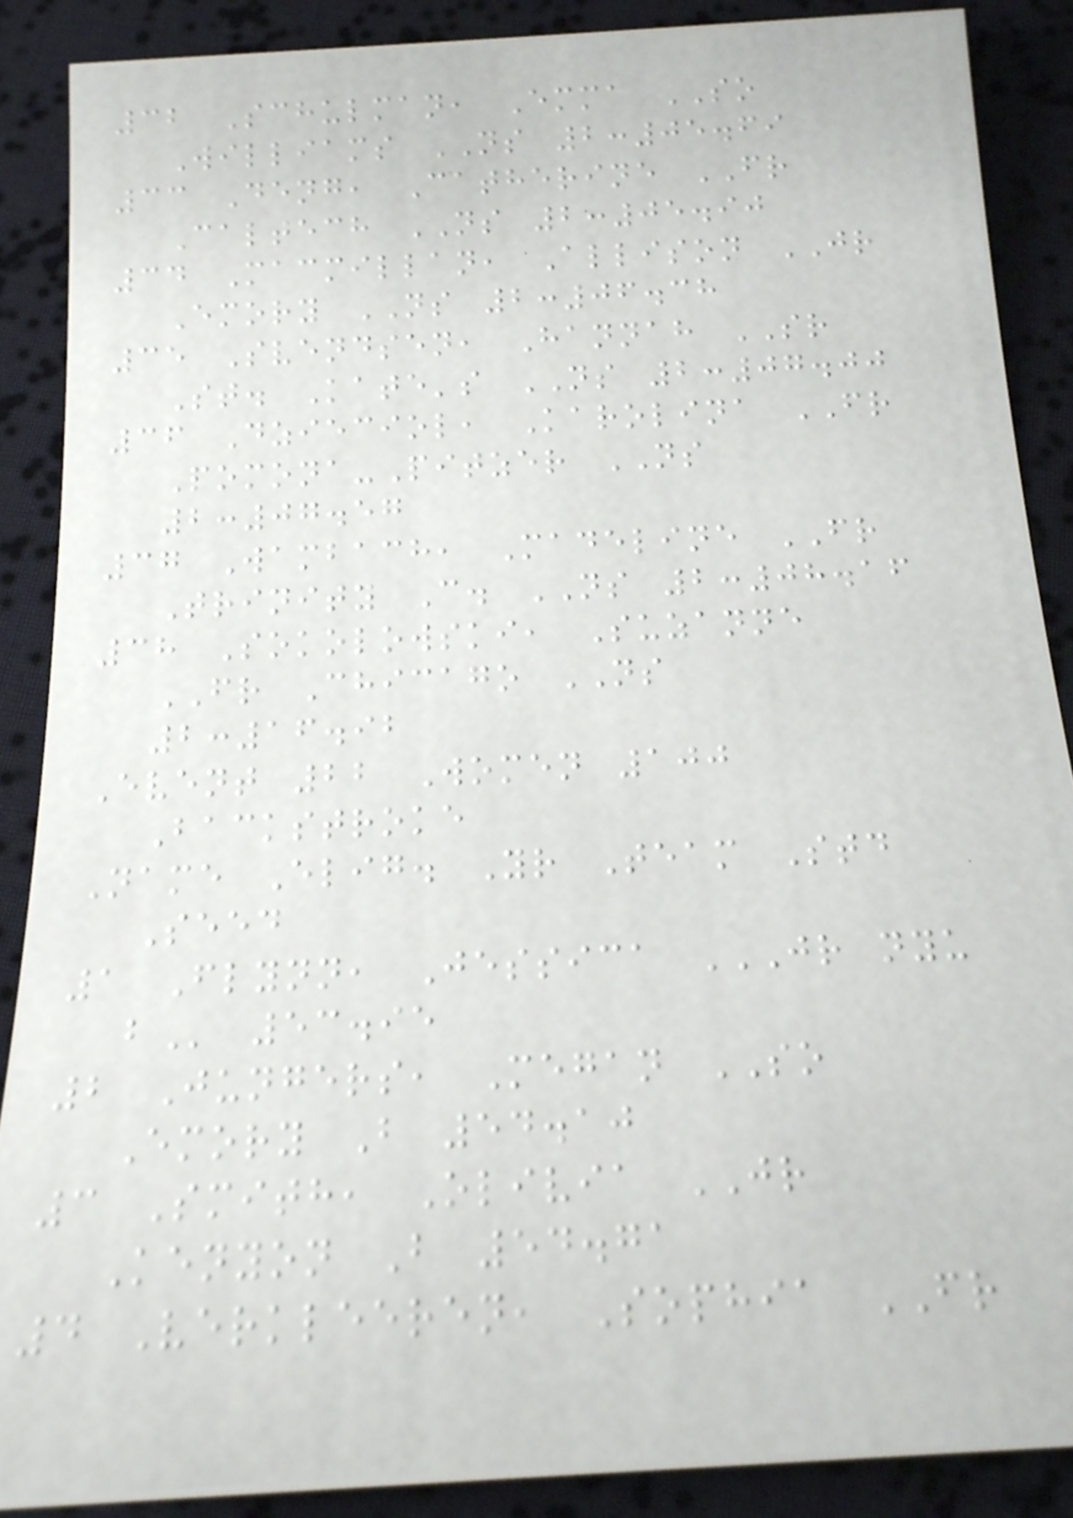32 Schulman, Emma SO
Williams NS 2:05.69
33 Deng, Catherine FR
Caltech NS 2:05.90
34 Macmillan, Allison JR
Emory NS 2:06.38
35 Svendsen, Hannah SR
St. Kate's NS 2:07.00
36 Dzieciol, Karolina FR
Pomona-Pitzer NS
2:07.57
37 Wambach, Madeline FR
Trinity C. NS 2:08.16
38 Sokolowski, Suzanne
FR Chicago NS
2:16.92
Event 22 Women 100
Backstroke
Name Elig. Yr Team Std
Seed
1 Flynn, Jessica JR NYU
B 53.95
2 Jungers, Megan SO
Emory B 54.10
3 Smith, Olivia JR
Kenyon B 54.71
4 Verkleeren, Sophia FR
